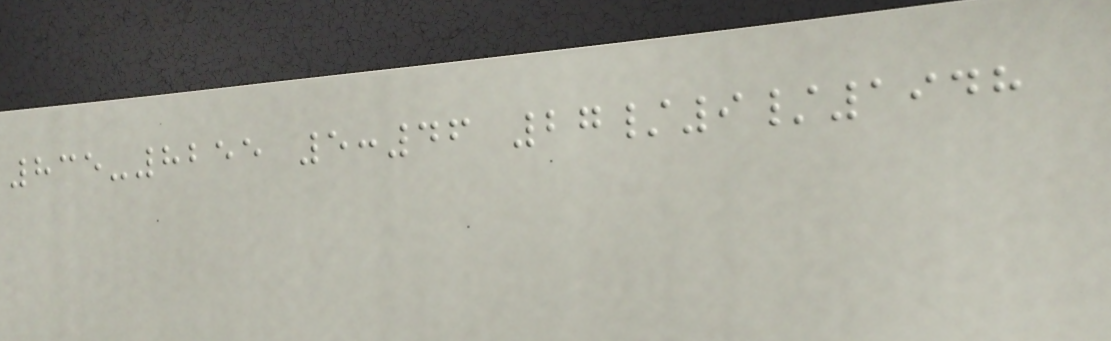835-8255 5:46 27/9/1948
